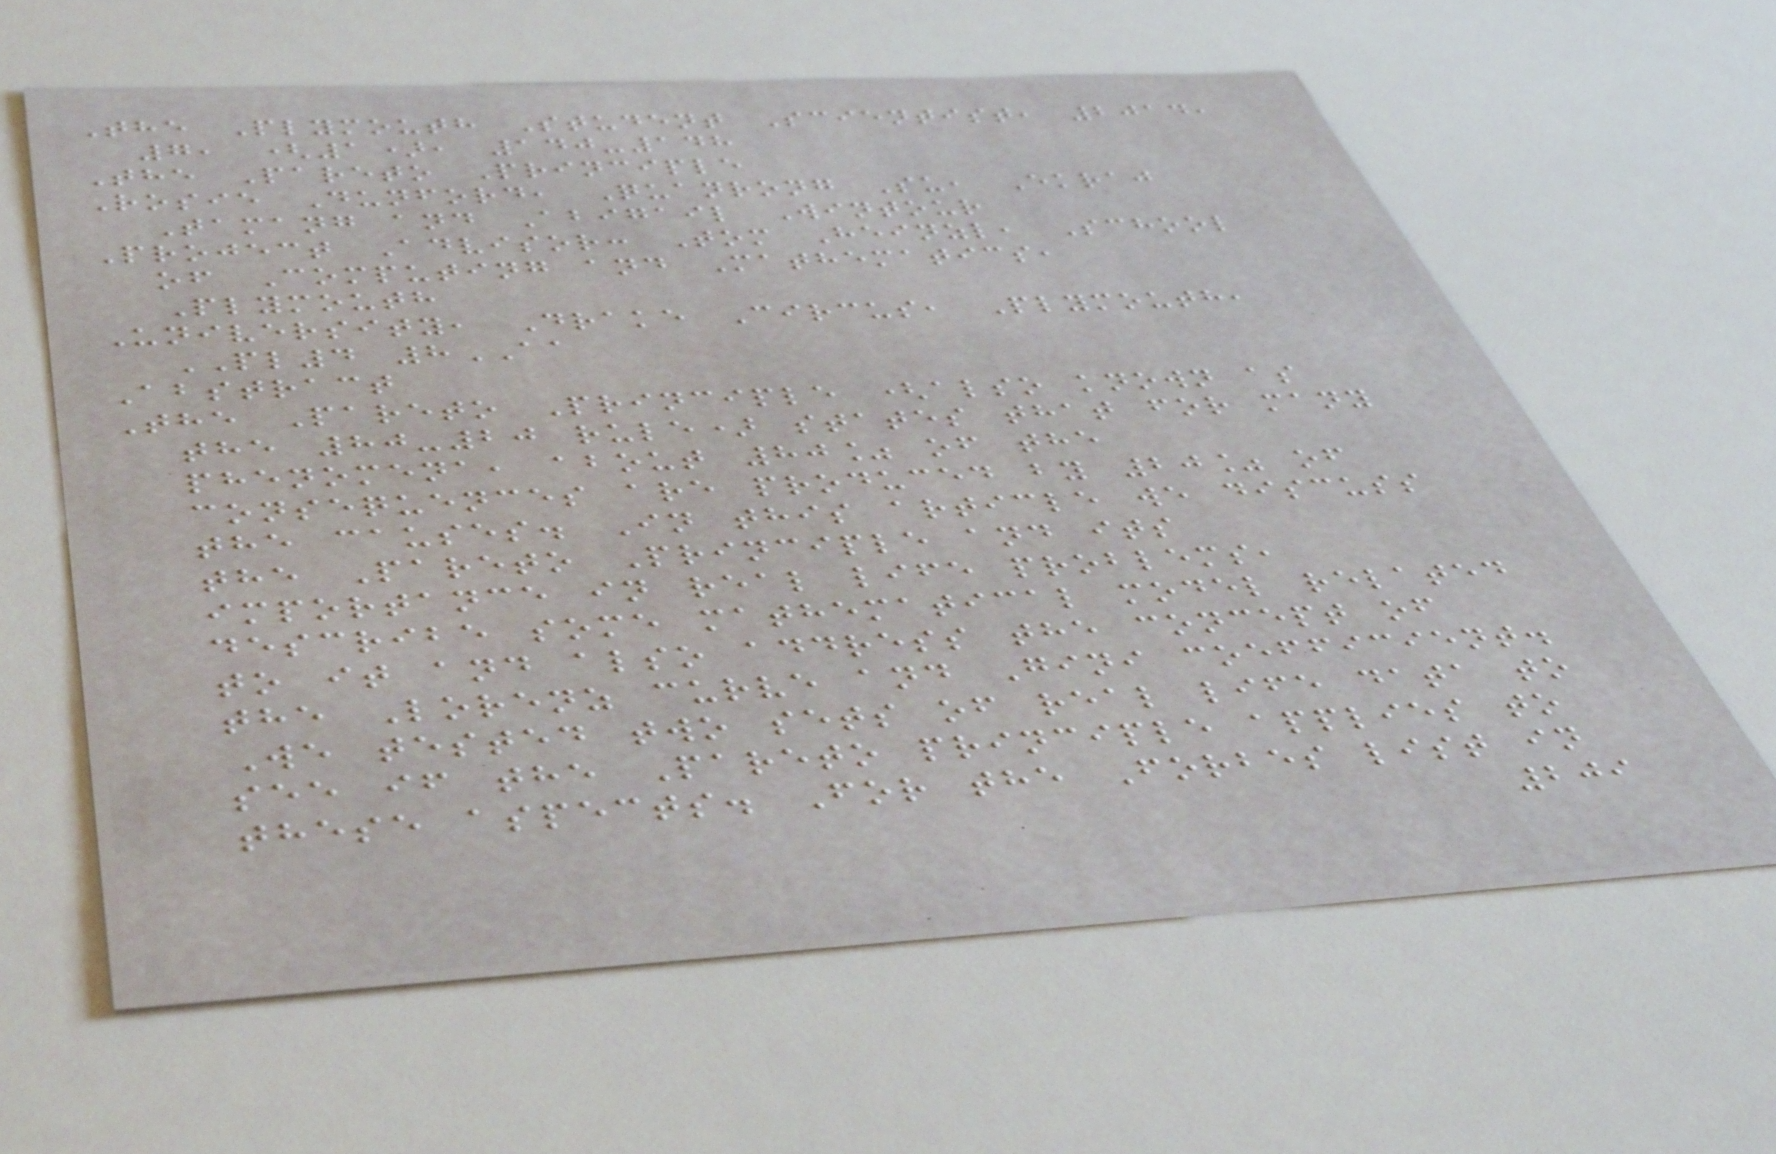The Plymouth Student Scientist, 2014,
7, (1), 140-148
The Pareto Principle
Rosie Dunford, Quanrong Su, Ekraj
Tamang and Abigail Wintour
Project Advisor: Tom Heinzl, School
of Computing and Mathematics,
Plymouth
University, Drake Circus, Plymouth,
PL4 8AA
Abstract
The Pareto Principle (also known as
the 80-20 rule) states that for many
phenomena, about 80% of the
consequences are produced by 20% of
the causes. In this article we discuss
the Pareto Principle and its
importance in real life problems,
describe some mathematical model related
to it and also address the concept of
the Lorenz curve and Gini coefficient.
We tested two sets of real life data to
see if the Pareto principle applies to
these aspects. For the Forbes list in
209
